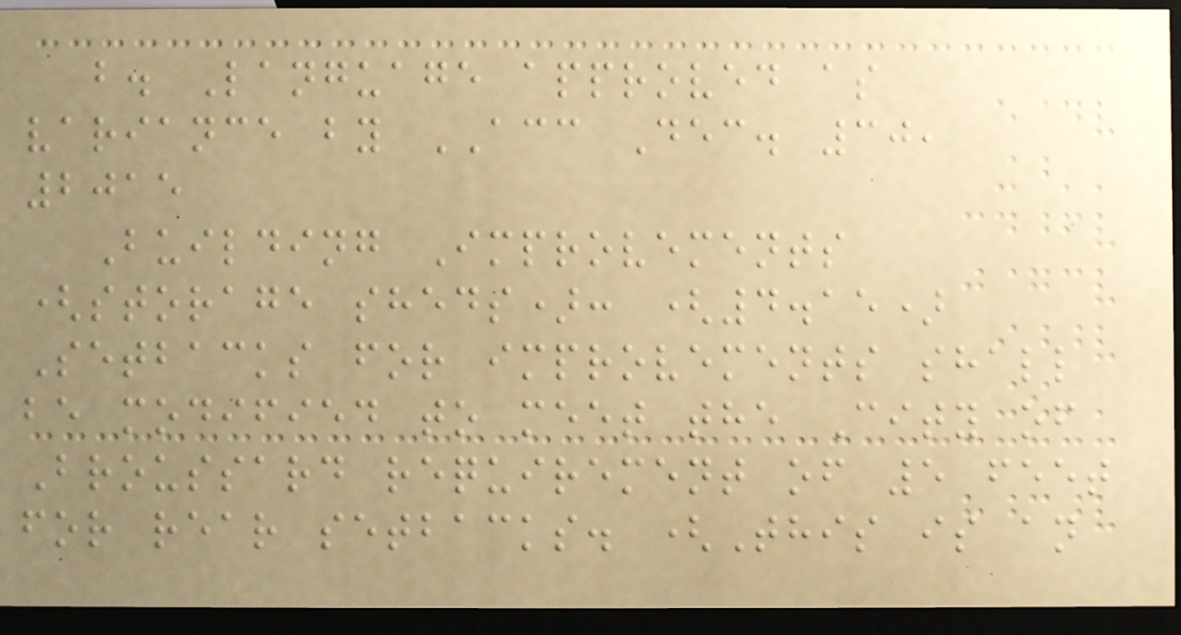b. Language approved as
variance by ACC Dec. 30,
2015
Building Improvements
(storage sheds): (4.15)
Setbacks for improvements shall
be modified to meet the City of
Broussard requirement of 5 feet
for rear setbacks. (This is an
